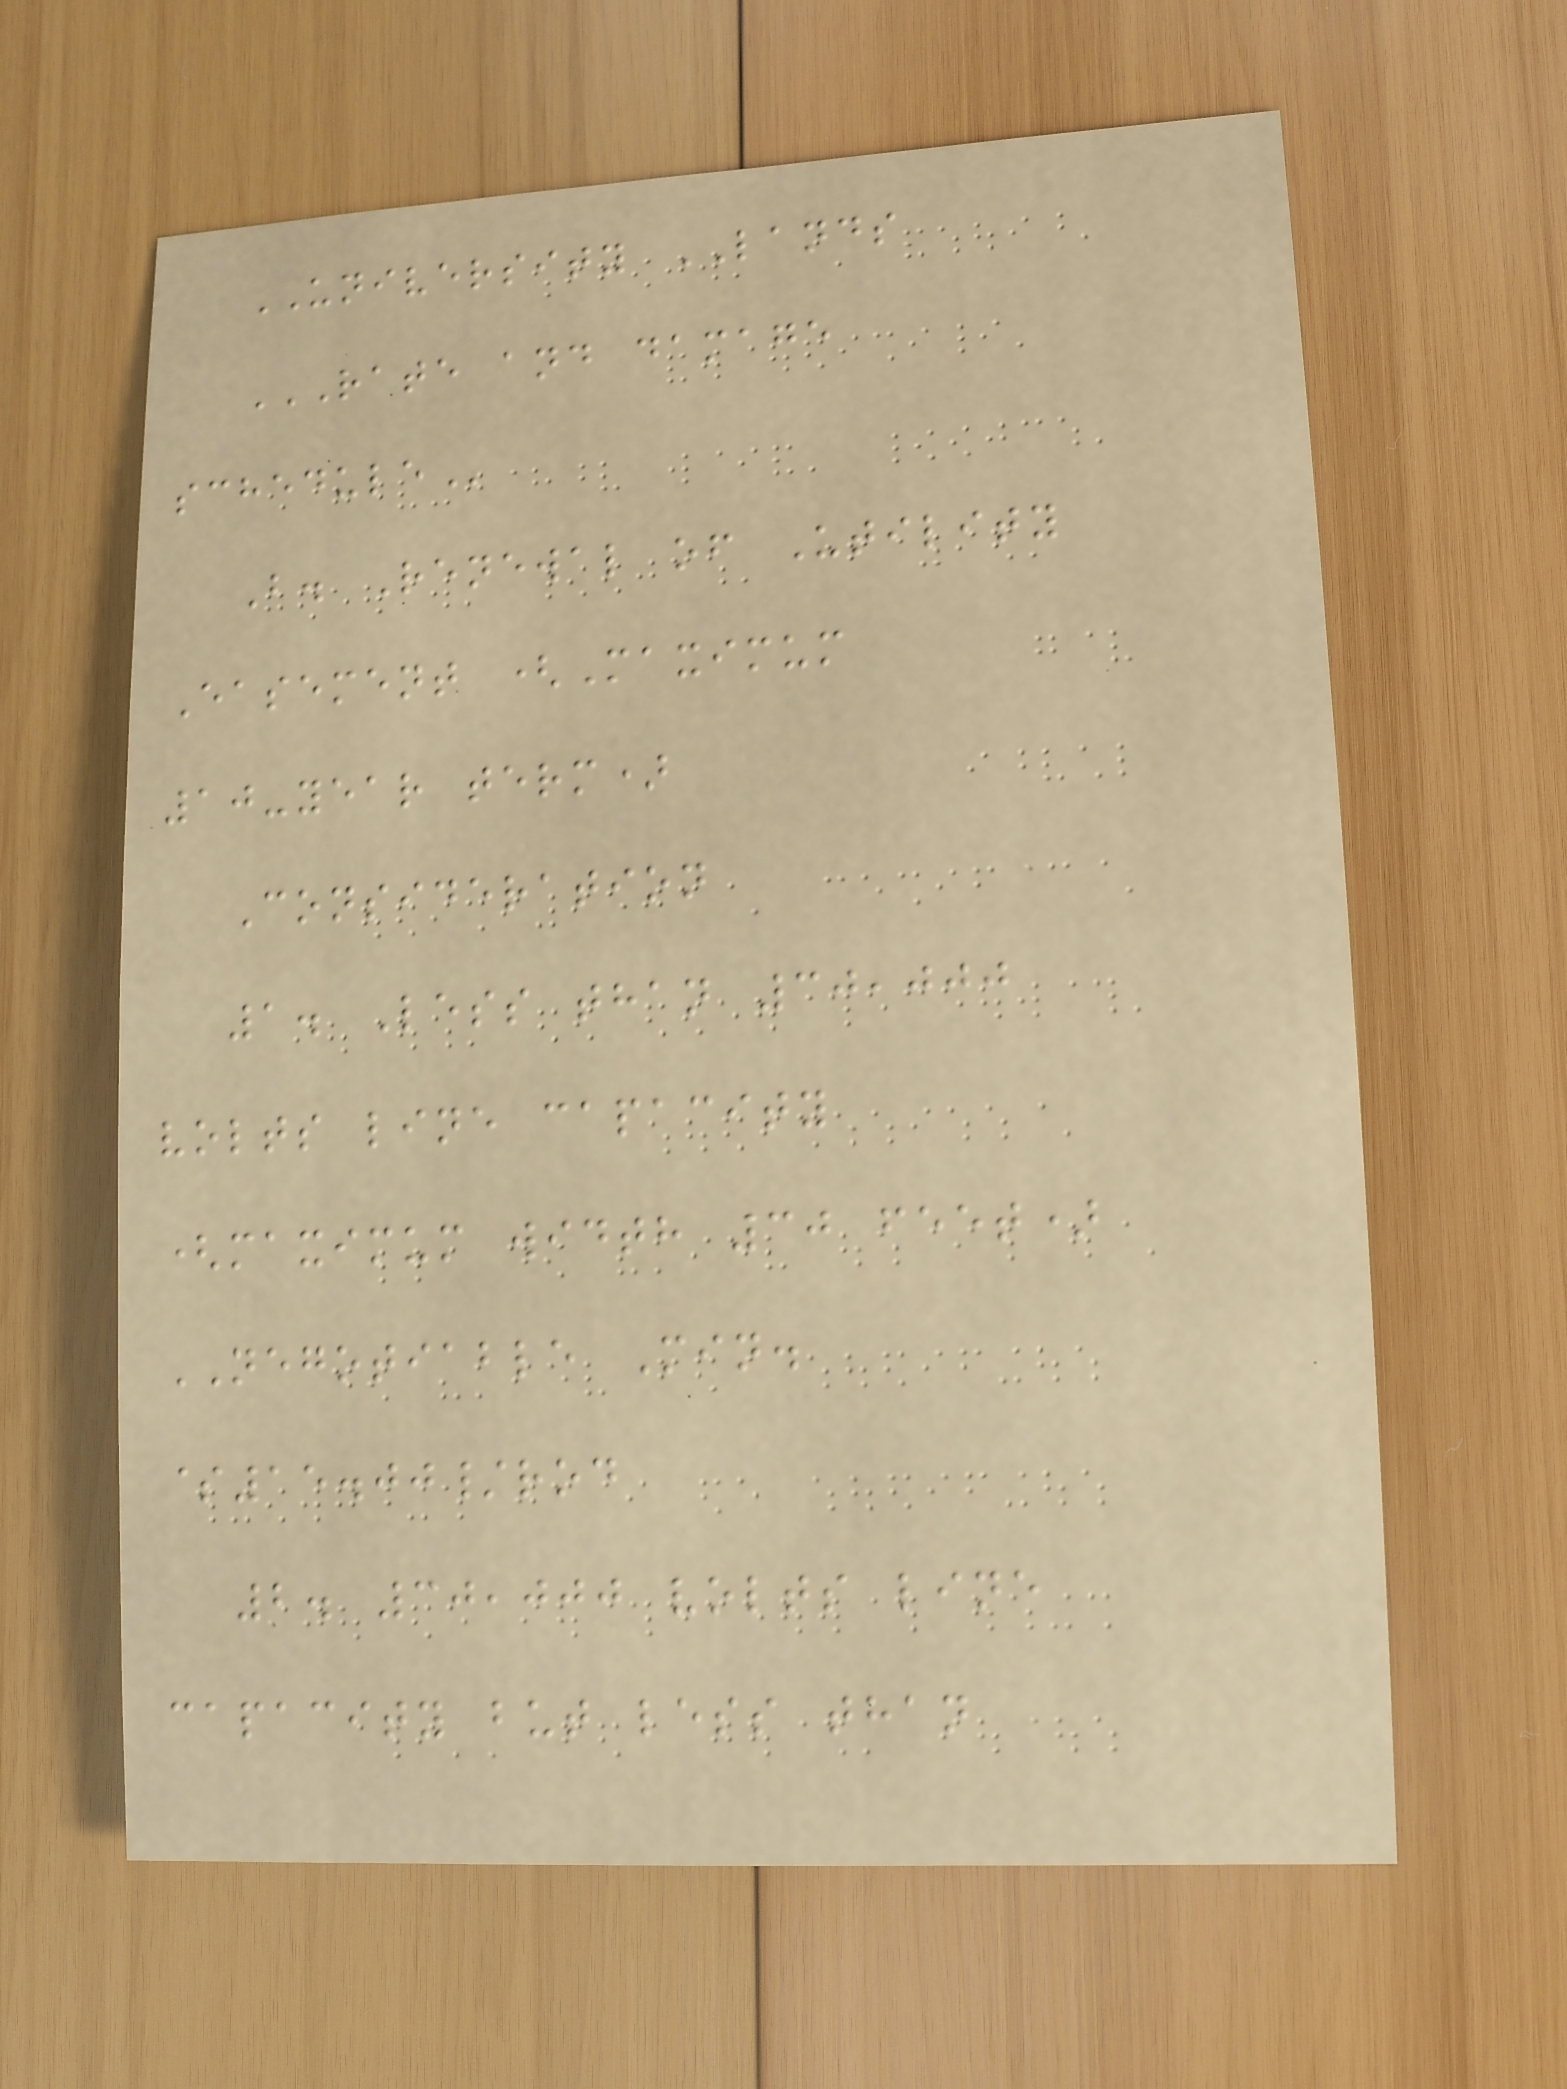UNIVERSITY LANDS
RATE AND DAMAGE
SCHEDULE
B. Renewal of Utility
Easement (Maximum
10-year term)
Consideration
1. Less than 30,000
volts line capacity
(maximum width 30 feet)
NEGOTIABLE Min.
$15.00/rod
2. 30,000 volts line
capacity but less than
